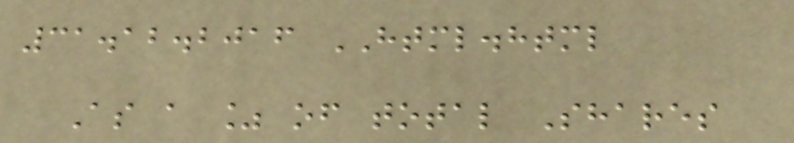31.12.2016 HTML.html
As a % of total Shares
